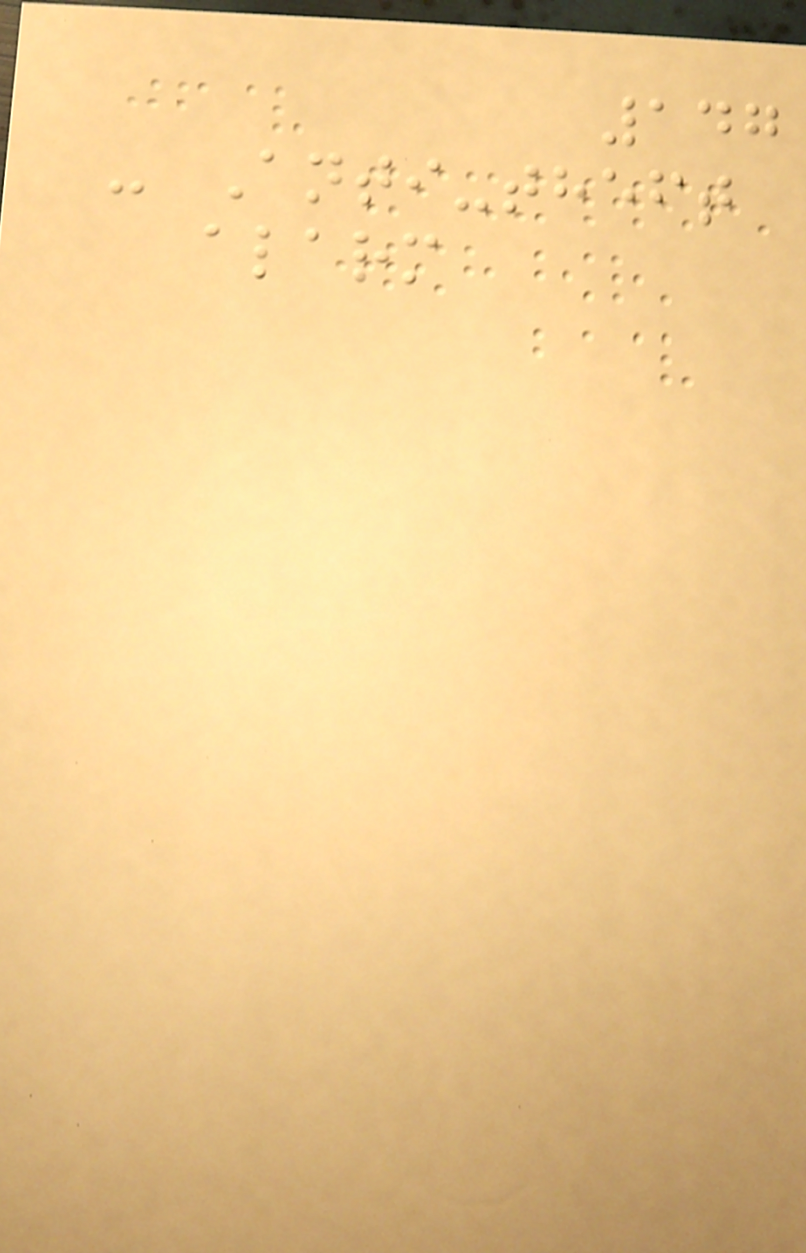147
- Anti-theft
alarm
